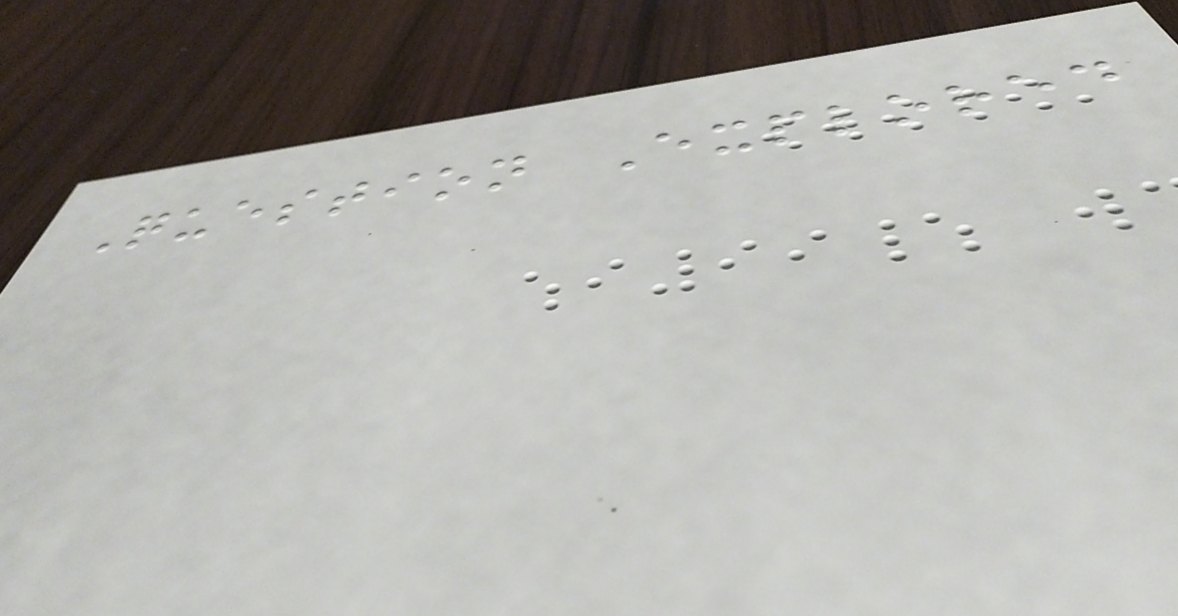Question Explored
